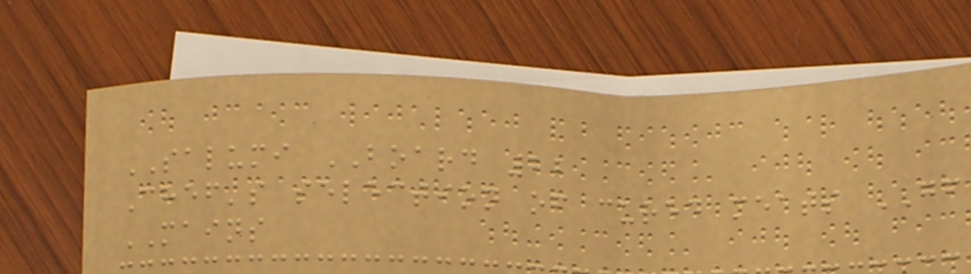SALUMI BOARD 22
Chef's selection of cured meats GF
MAINS
